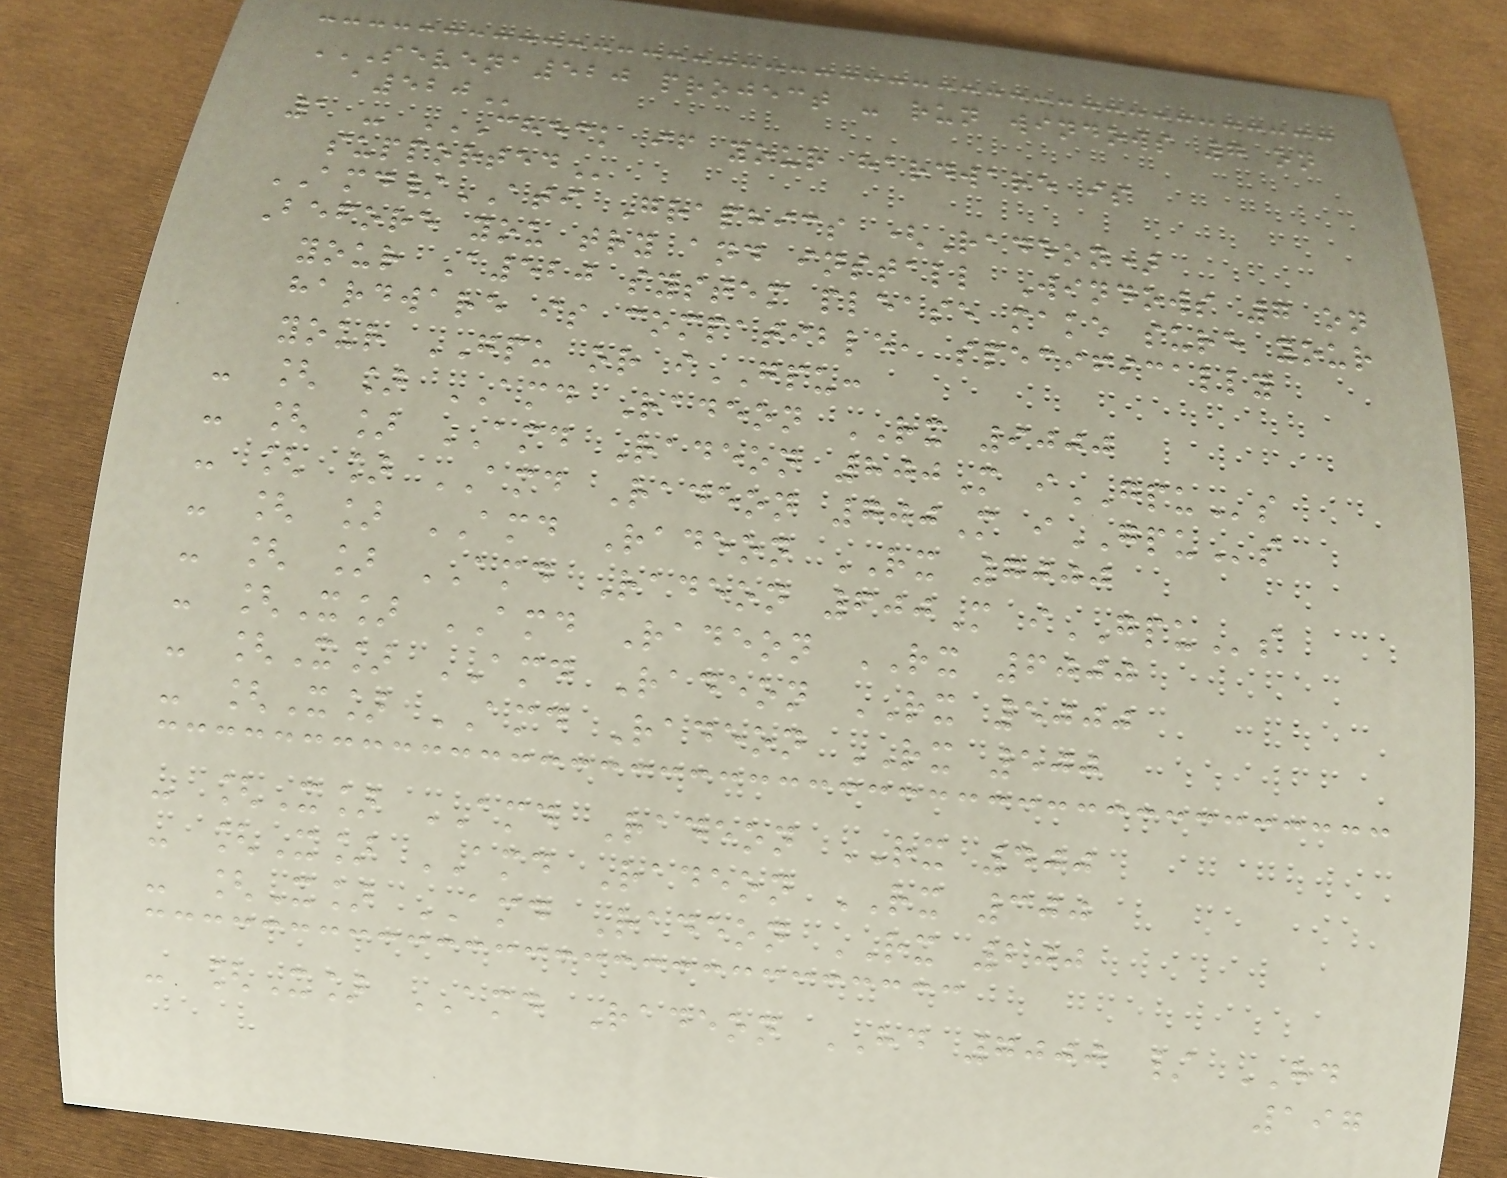SEVENA520 PROJECT - RUN WINDOWS 7 ON
A520
1 - CHECK IF YOUR HARDWARE IS
SUPPORTED
AMD/ATI Graphics (Radeon)
Before you try and install Windows 7 on
your A520 system please make sure your
hardware is compatible, specifically
your GPU or iGPU:
- [ ] AMD Radeon RX 9000
- [ ] AMD Radeon 800M iGPUs
- [ ] AMD Radeon 700M iGPUs
- [ ] AMD Radeon RX 7000
- [ ] AMD Radeon 600M iGPUs
- [X] AMD Radeon RX 6000
- [X] AMD Radeon RX 5000
- [X] AMD Radeon RX 500
- [X] AMD Radeon RX 400
- [X] AMD Radeon RX 300
- [X] AMD Radeon RX 200
- [X] AMD Radeon HD 7000 / HD
197
